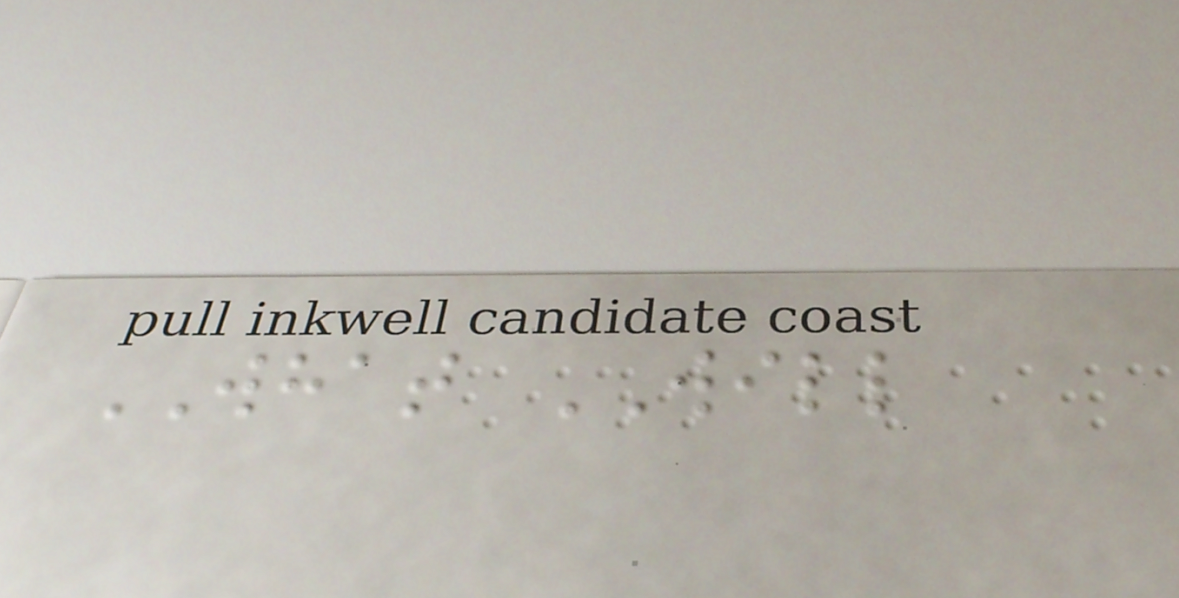WHAT WILL
